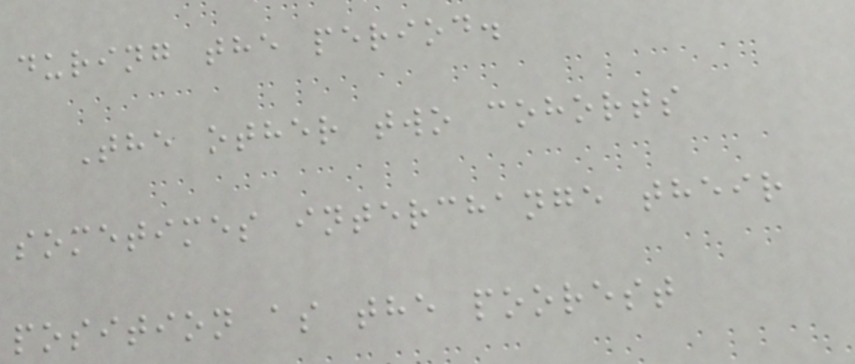during the period.
The other two cohorts
sometimes interchange their
position as the poorest
